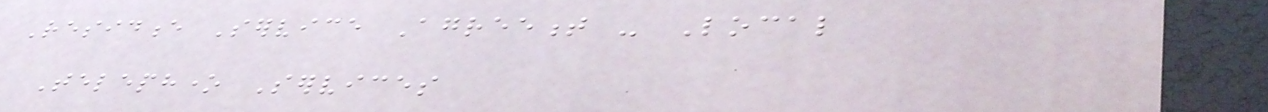Residence Service Agreement - Local
Telephone Services
